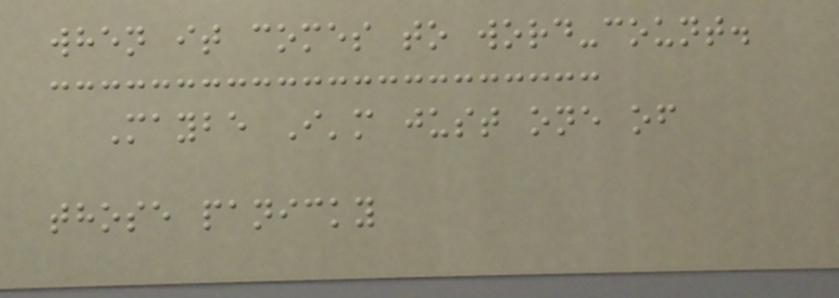when it comes to word-count.
Maybe I'm just one of
those panicky
